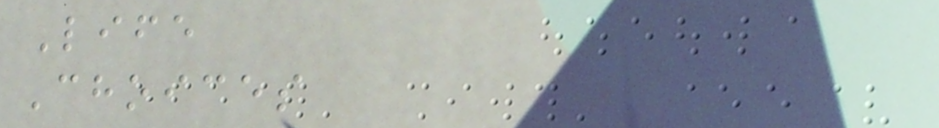Life
Choices
